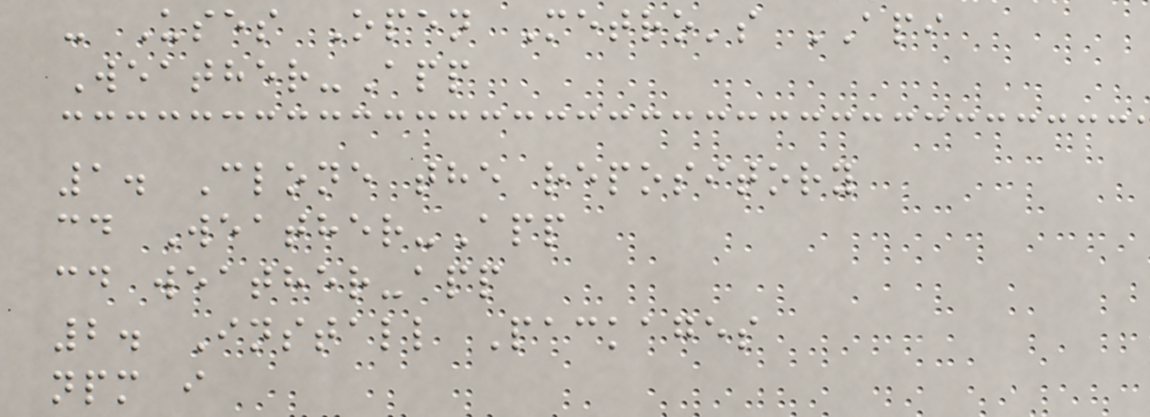- Uses Open Metro's API
Weather-App
1. Clone the repository
cd Weather-App
cd weather-app
2. Install Packages
npm i
